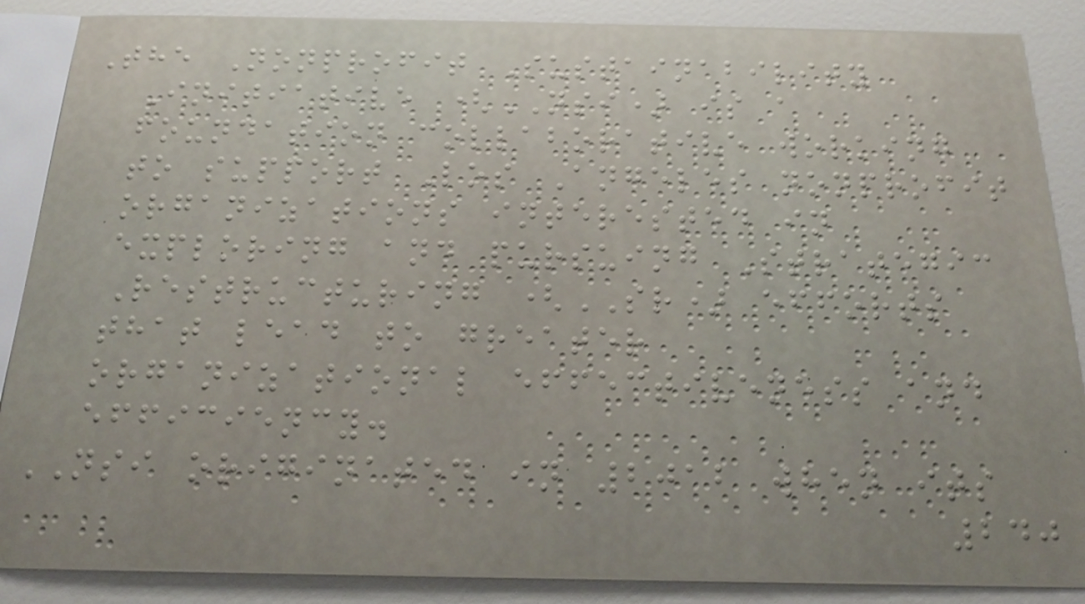The Nonprofit Sustainability
Initiative (NSI) is a
foundation collaborative working
to support Los Angeles nonprofit
organizations interested in
exploring and pursuing Strategic
Restructuring (SR) efforts
that lead to greater
organizational effectiveness and
efficiency.
NSI originated in 2012 when its
240
